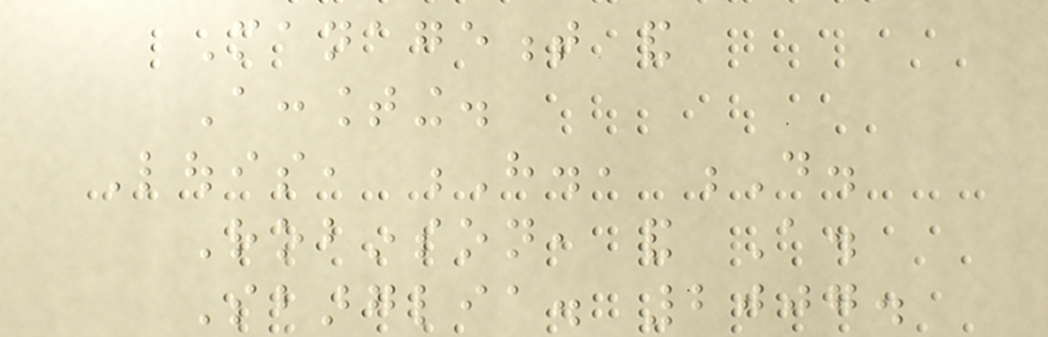Management and
Accounting.
Louis, H., D.
Robinson, and A.
Sbarglia. 2007.
